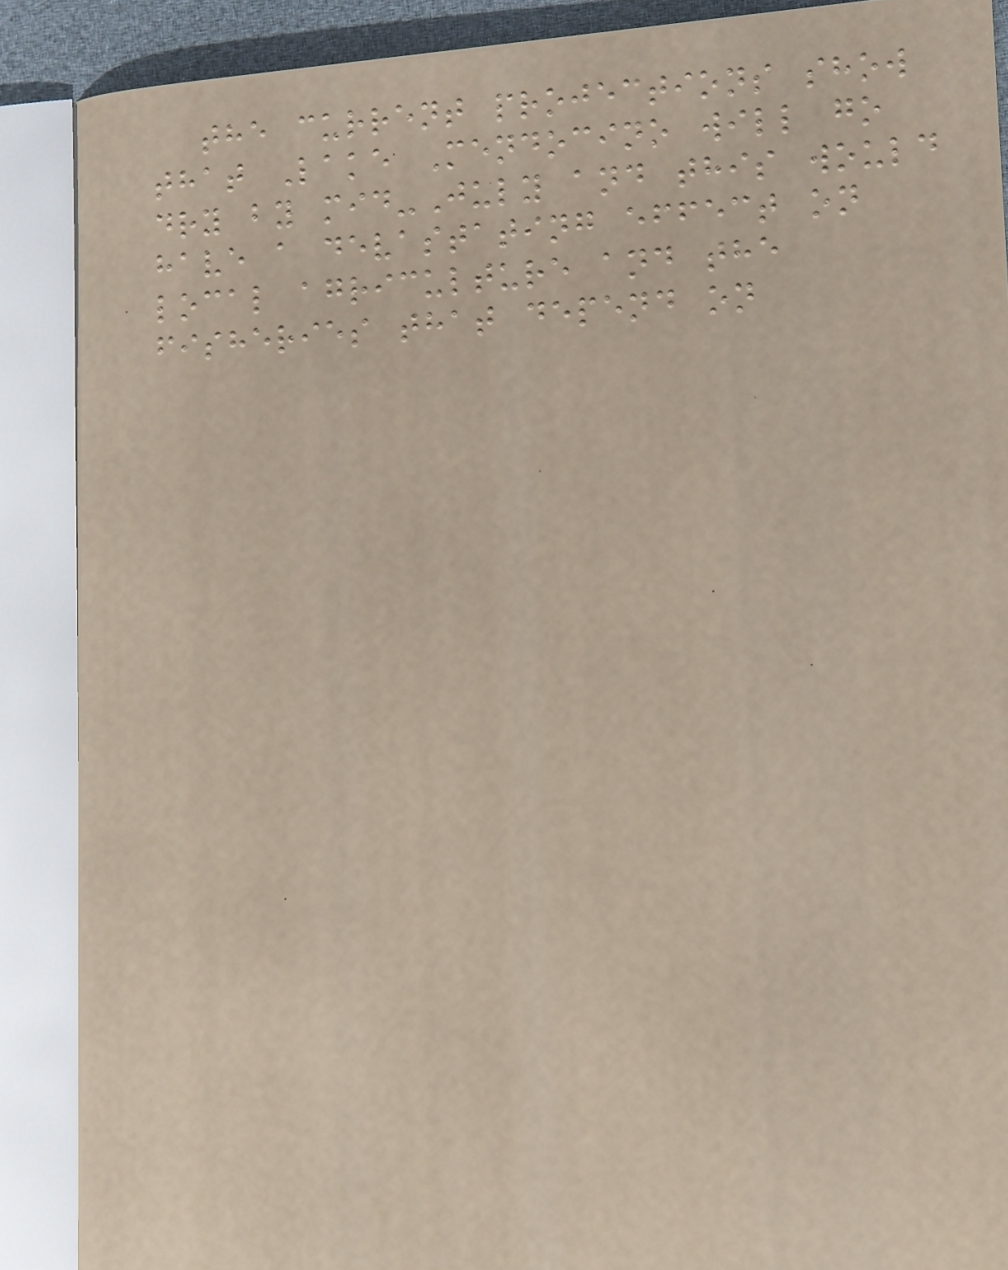the current projections show
that Lake Mendocino will go
dry by mid-July and this would
have a devastating effect on
local agriculture and the
fisheries that depend on
